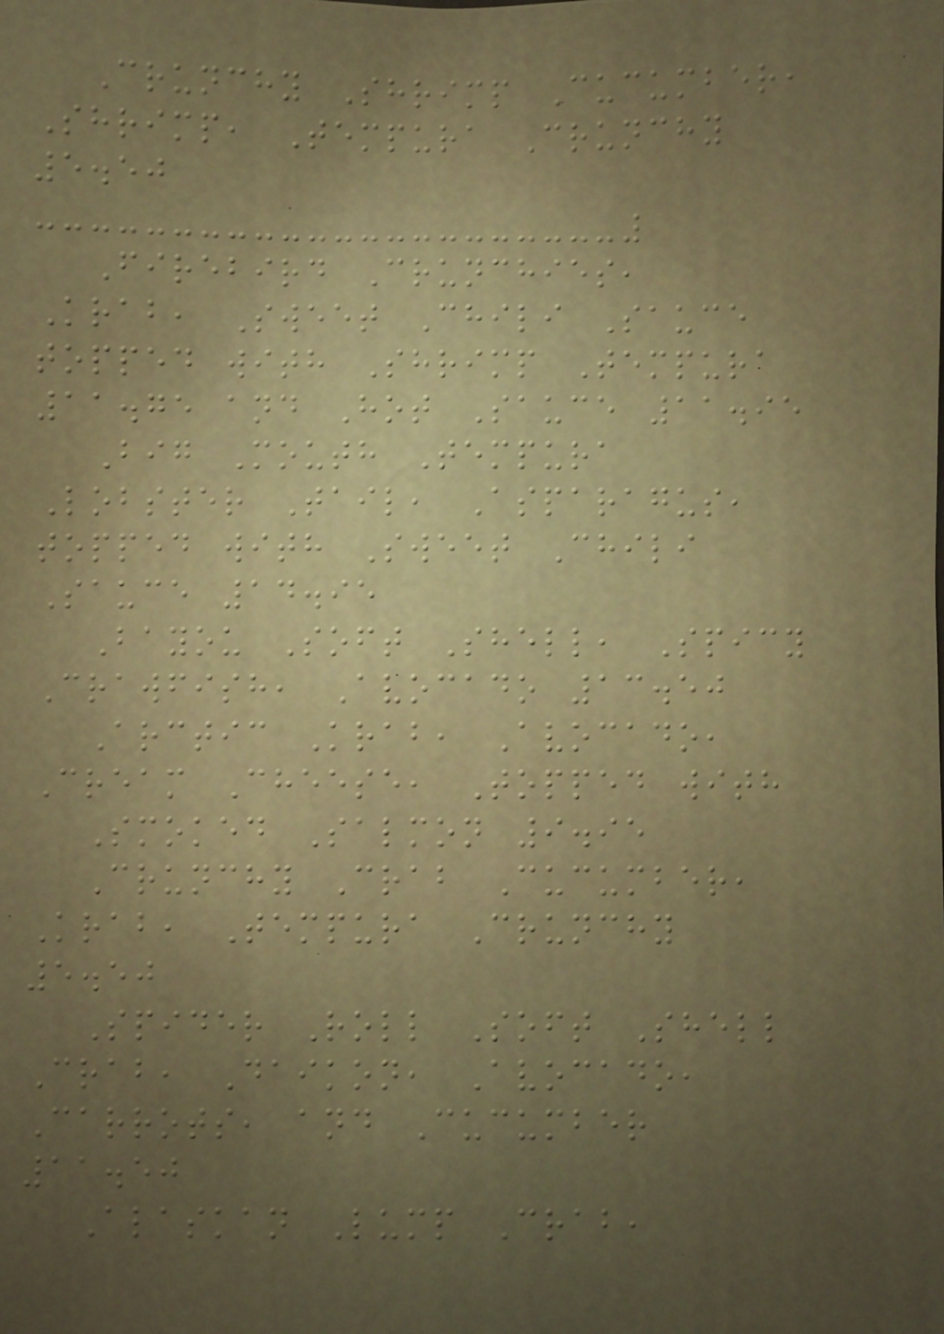Crunchy Shrimp Cucumber,
Shrimp, Tempura Crunchy
5.50
Firebird Crunchies,
Krab, Sweet Chili Sauce
topped with Shrimp Tempura
11.75 and Hot Sauce 11.95
Big Mouth Tempura
Lobster Tail, Asparagus,
topped with Sweet Chili
Sauce 14.95
Bayou Soft Shell, Spicy
Crawfish, Avocado 13.50
Arctic Krab, Avocado,
Cream Cheese, Topped with
Smoked Salmon 9.95
Crunchy Crab Cucumber,
Krab, Tempura Crunchy
5.50
Spider Roll Soft Shell
Crab, Daikon, Avocado,
Carrots, and Cucumber
11.50
Alaskan Lump Crab,
